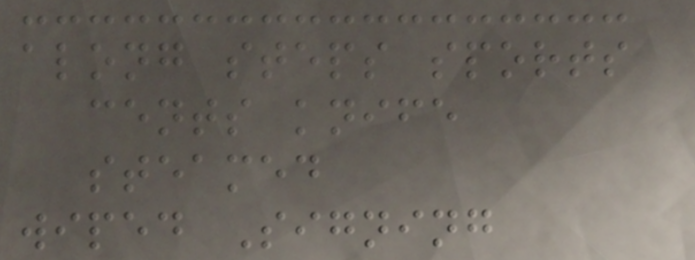along steps sports
cents knife
steamed
wiped Signing
